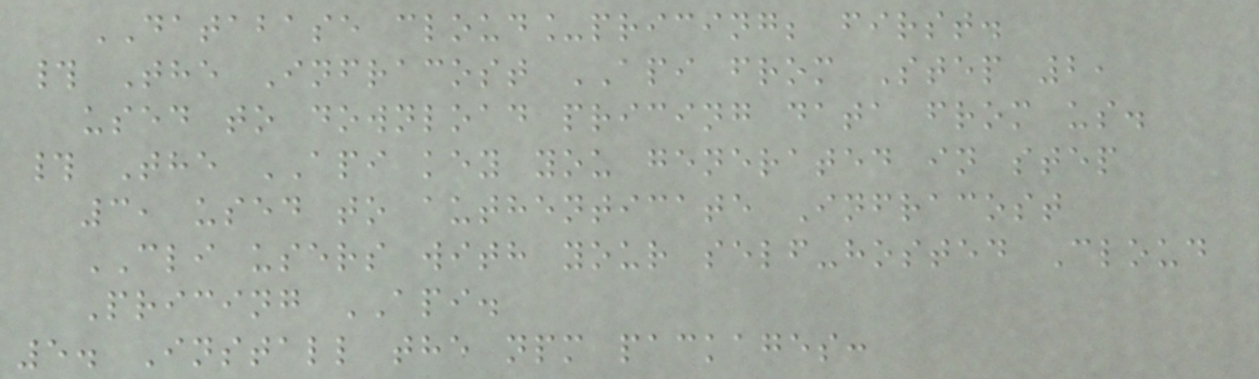DATABASE cloud_pricing; first.
# The Infracost API from Step 2,
used to download pricing data from us.
# The API key you generated in step
3, used to authenticate Infracost
CLI users with your self-hosted Cloud
Pricing API.
5. Install the npm packages:
